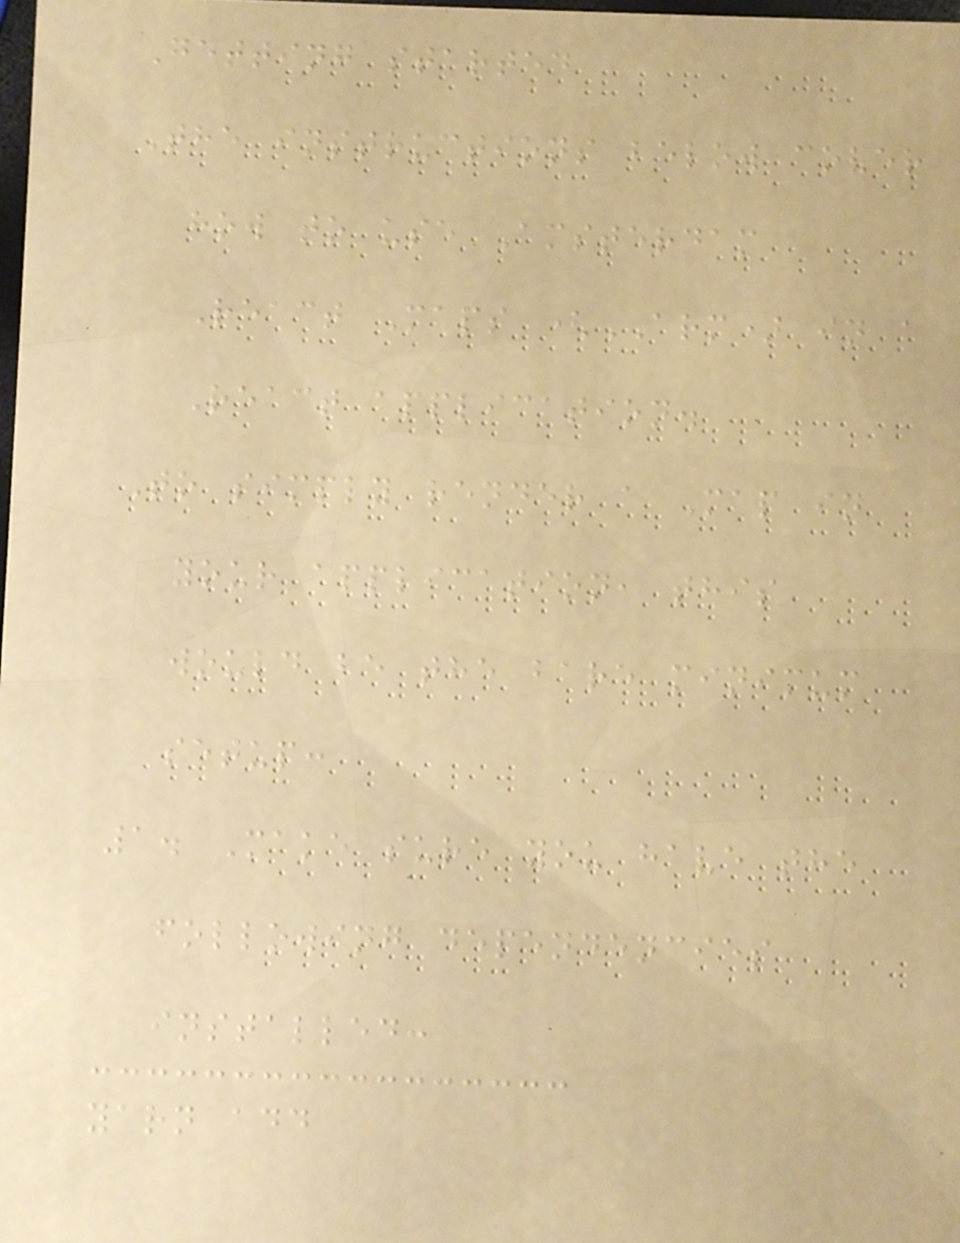Getting started
The instructions below cover
how to use Amsterdam
React Maps (ARM) in a
React application.
To simply render a Map in
your application, this
would be the bare minimum
setup:
1. Make sure you have the
following dependencies
installed:
yarn add
